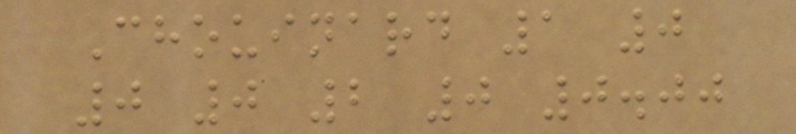Chouinard 1 0
0 0 2 0 0.00
